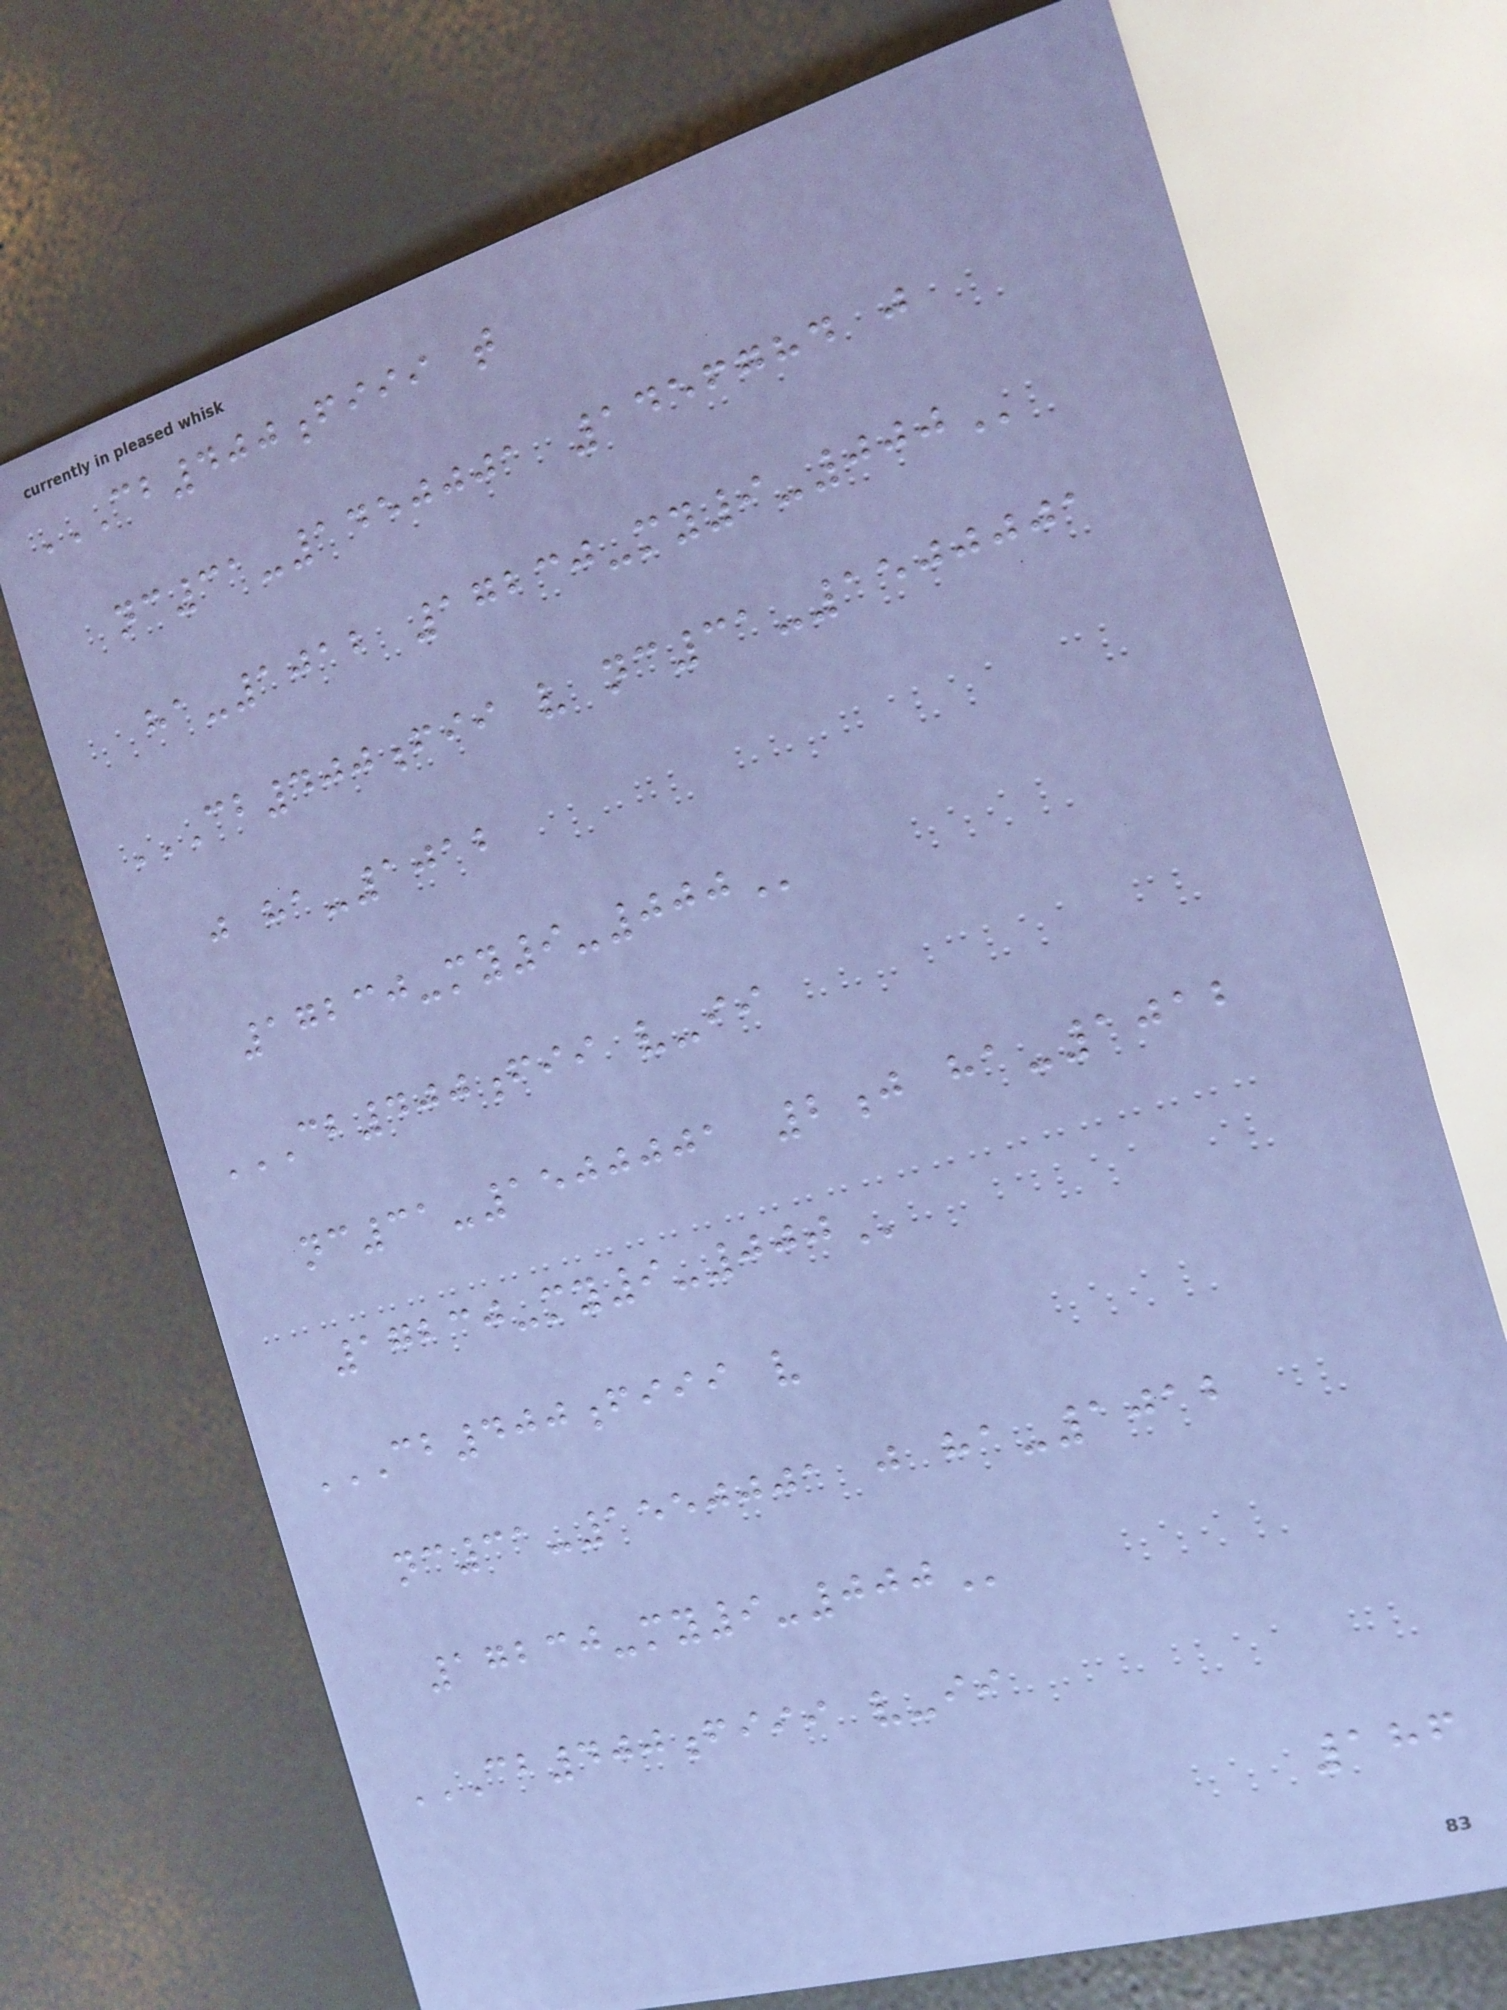CB400FIII T
NC31-1450001 1456784 J
HA-1012 17230-MY9-000
CB400FII V NC31-1500001
J HA-1012
17230-MY9-000
CB400FII V-II
NC31-1500001 2J HA-1012
17230-MY9-000
CB400FIII V
NC31-1550001 J HA-1012
17230-MY9-000
CB400FIII V-II
186
